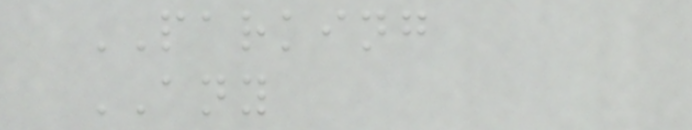PARKING
ANY
